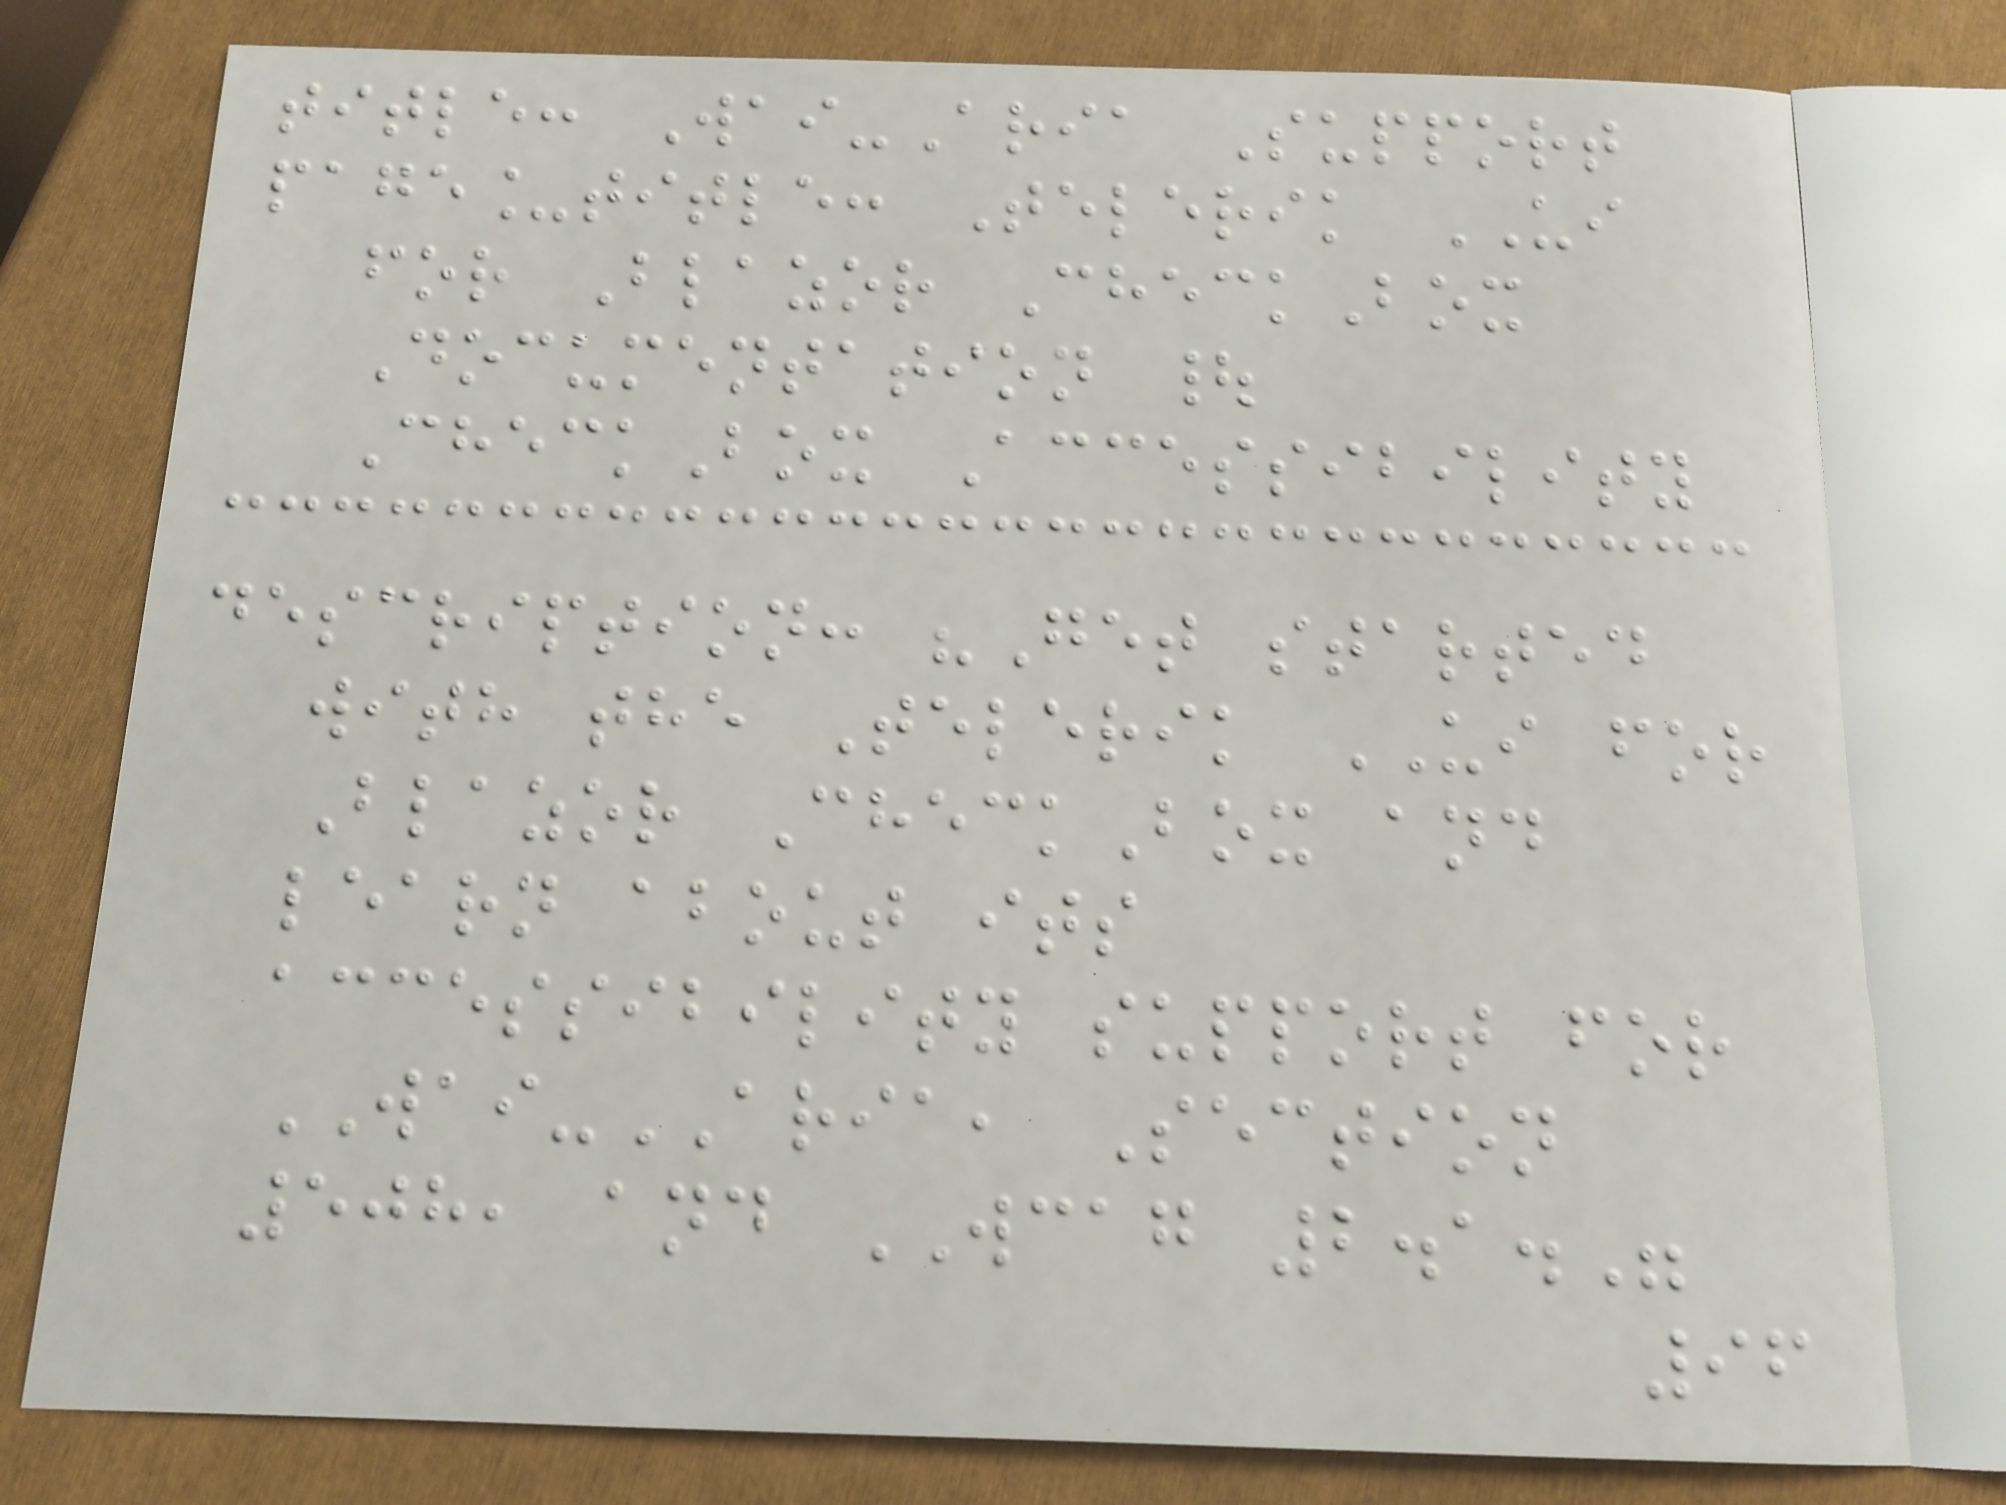title: Wai-Aria Support
page_title: Telerik UI
for Blazor CheckBox
Documentation |
CheckBox Accessibility
description: "Get started
with the Telerik UI for
Blazor CheckBox and
learn about its
accessibility support for
WAI-ARIA, Section
508, and WCAG 2.1."
96
